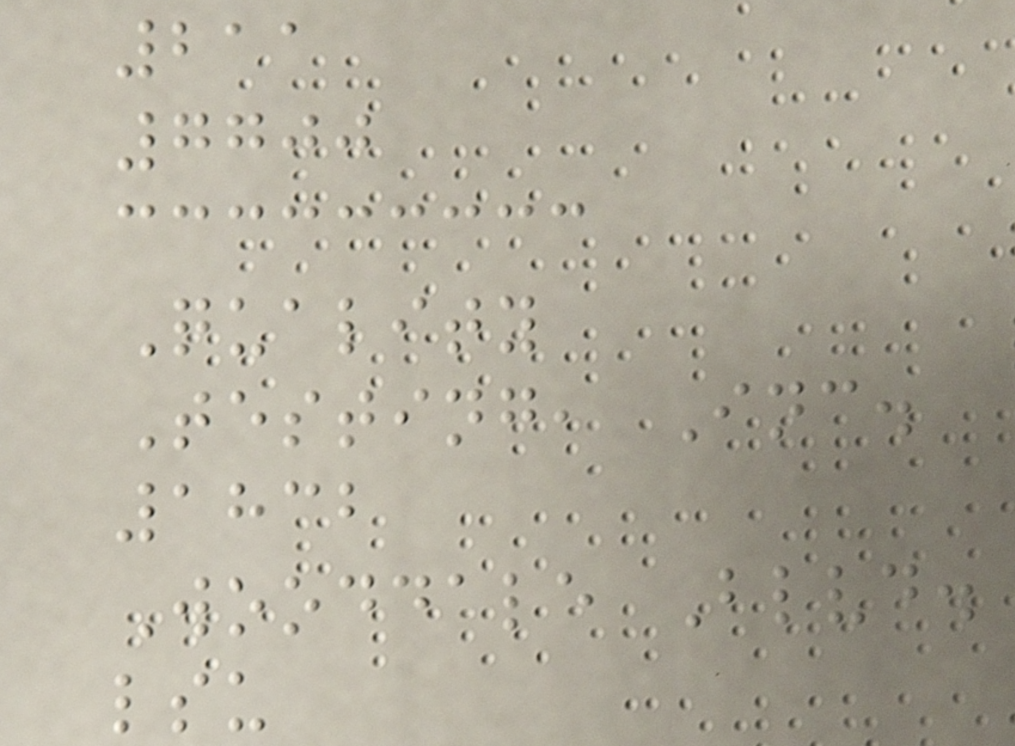211
7700
Quality
Testing, Inc.
1832
Wooddale Blvd.
lsu
